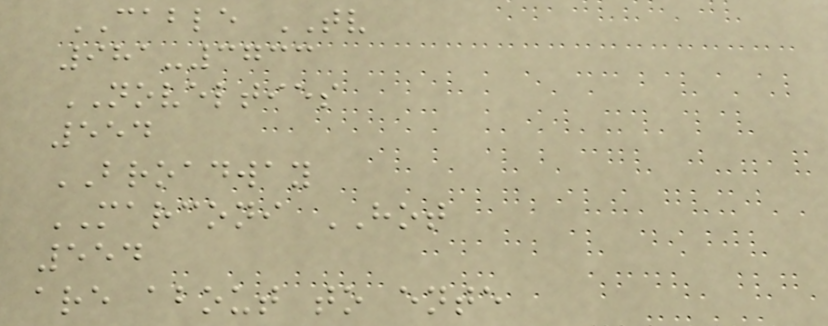CABLE TV
981-3733
NOVELTIES
554
BROADWAY
MARCONI HOT
554
are about to ente
